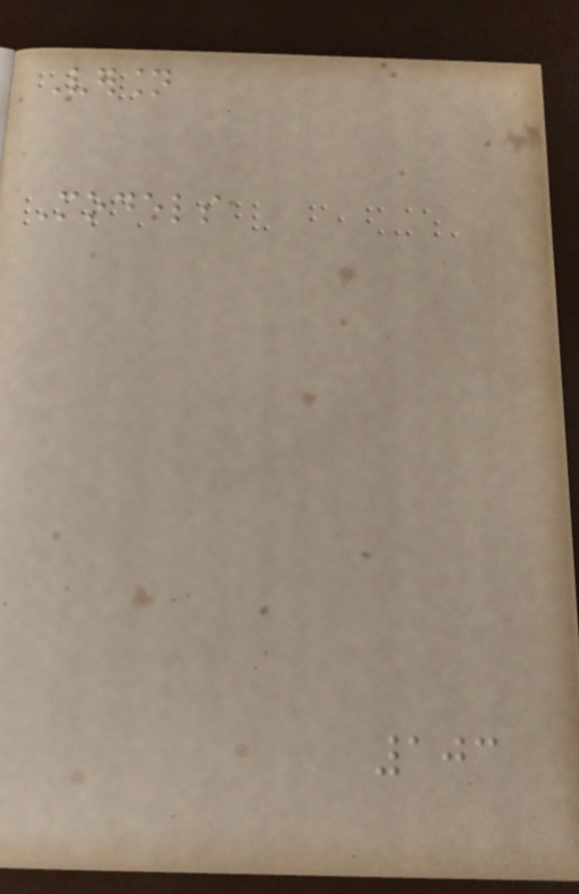Version
Models
103
